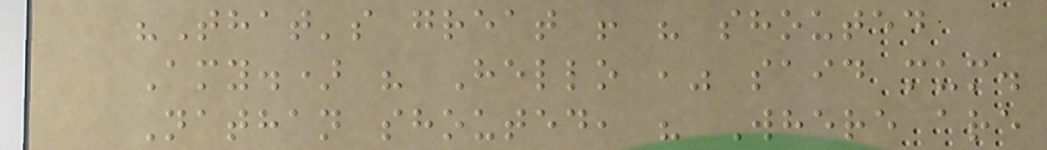"That's great ! " shouted
Amy.) " Hello ," said mum.
Nathan shouted, " Where are
